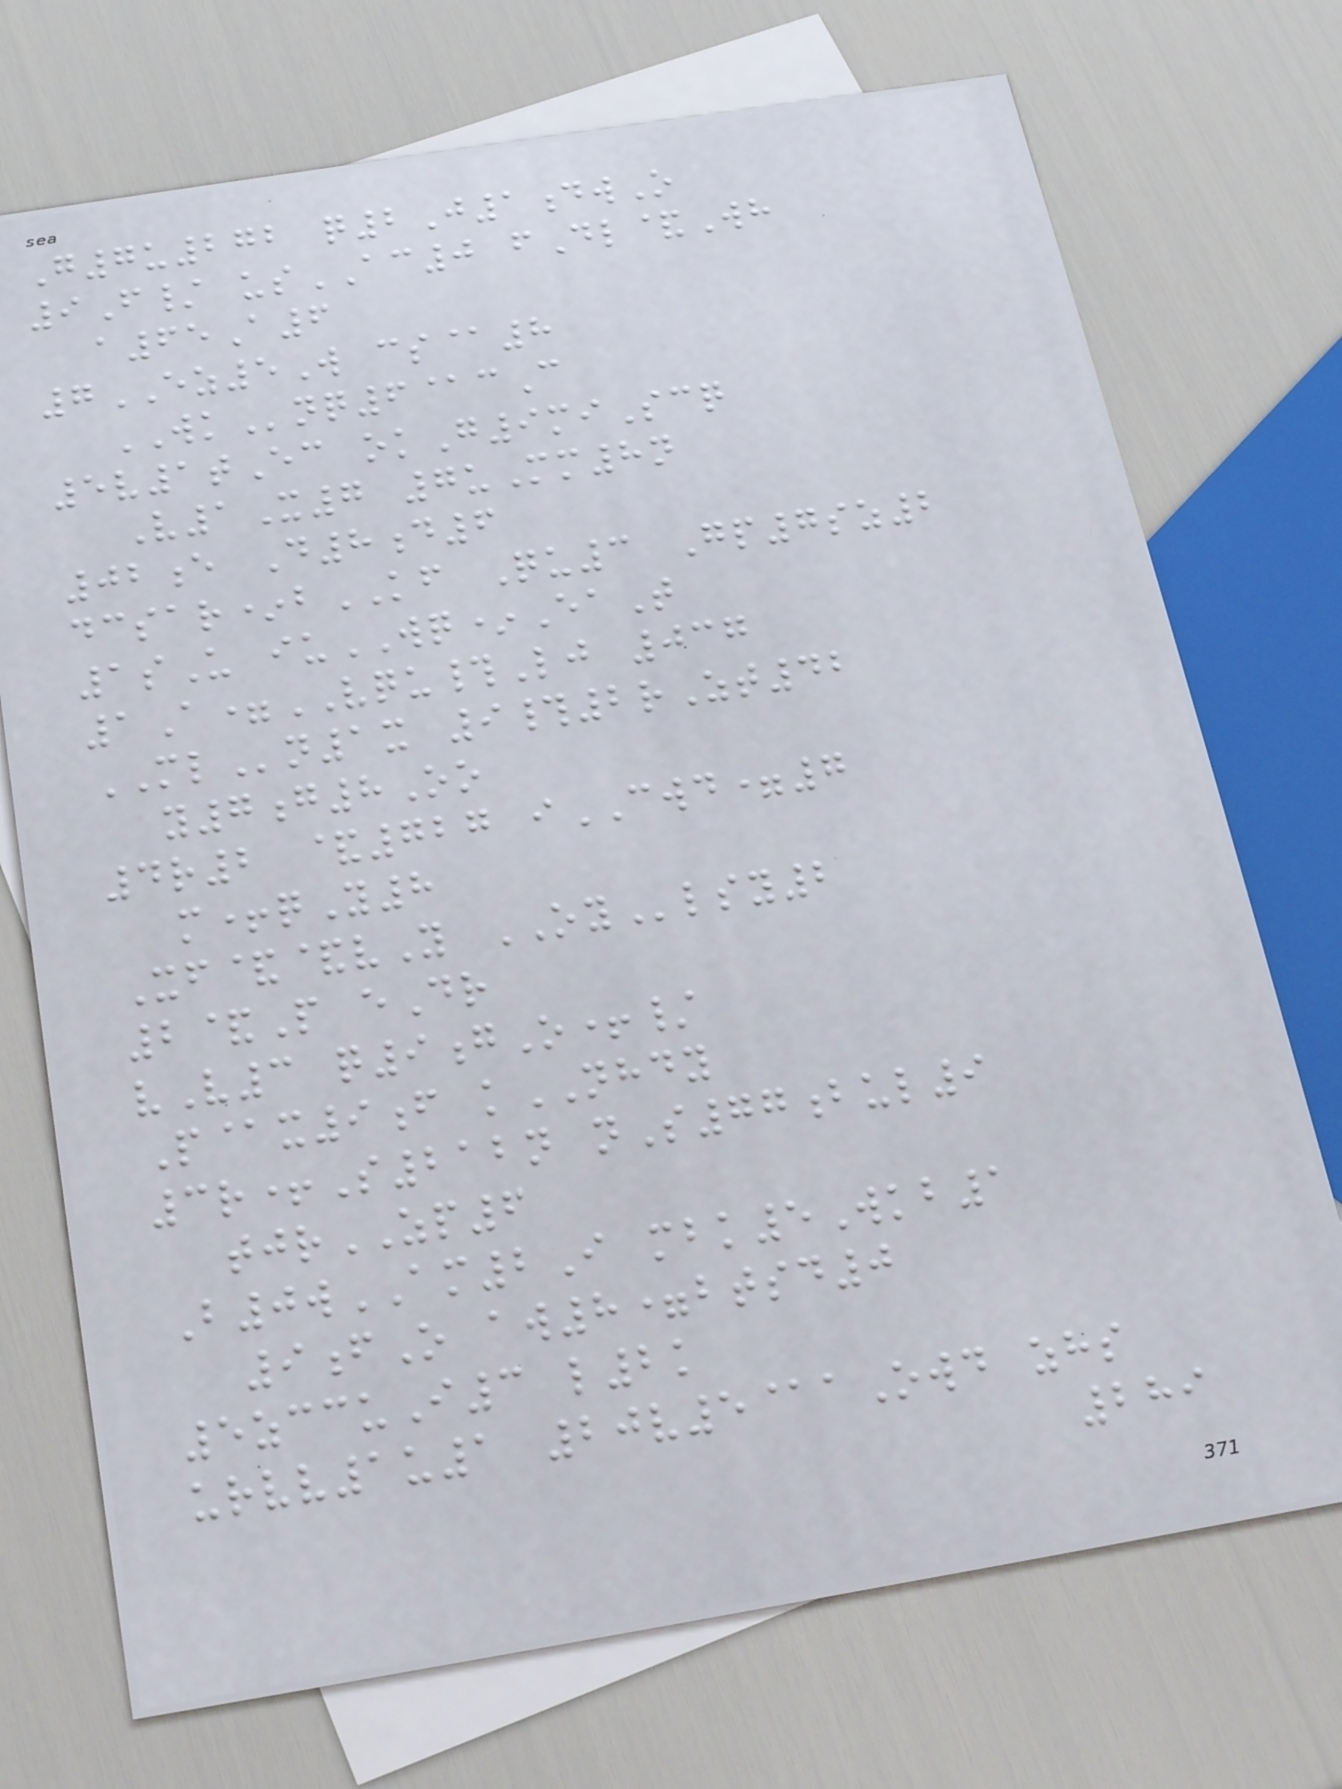G7u272 q2J1dwO
9F/ usAC0 fDl&Wh
a65A6
7EZ5W cs@8
WKnq6@cC
5v1tEc okG9miScq
V1X7 7uMm8n
02e D8d6
dcsar*bKF Qu3 Gp7sz2
1sU iuWQ*EaT
1A=VQU#Lj 037
MLn1x 9#2rZt42
y7g8Oo
4r2 &727 iCWD=7
m+qY8
Xf&&vY OYlsy2
2&P eDr
vV3 q9gO+/
P@x9f kNHDY
3r+S212n nS77bul9
tjrZP6
B0wAM2I mbk5Wkb1
9fO aw8=btsd0
5zccuI3 l2k
urvv1u1 20v5@aOwd zhs
289
